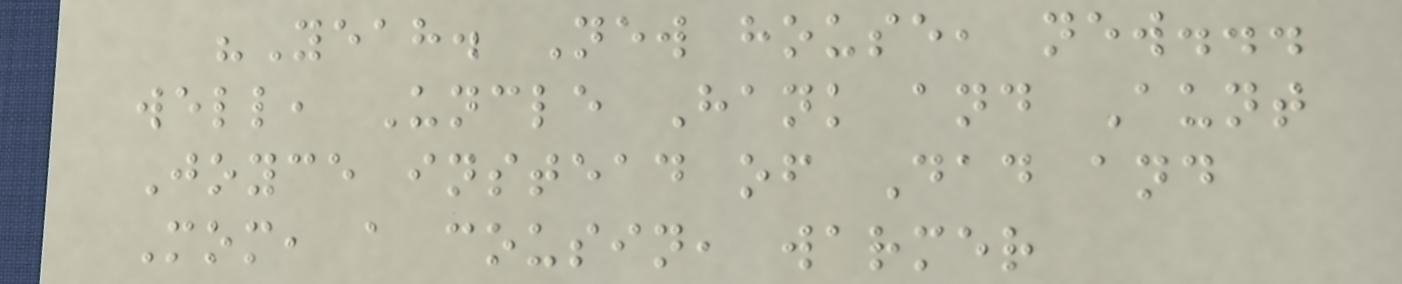"Yeah. New house, new...
well, Uncle Hank and Aunt
Joyce instead of Dad and
Mom, a cousin, warmer
